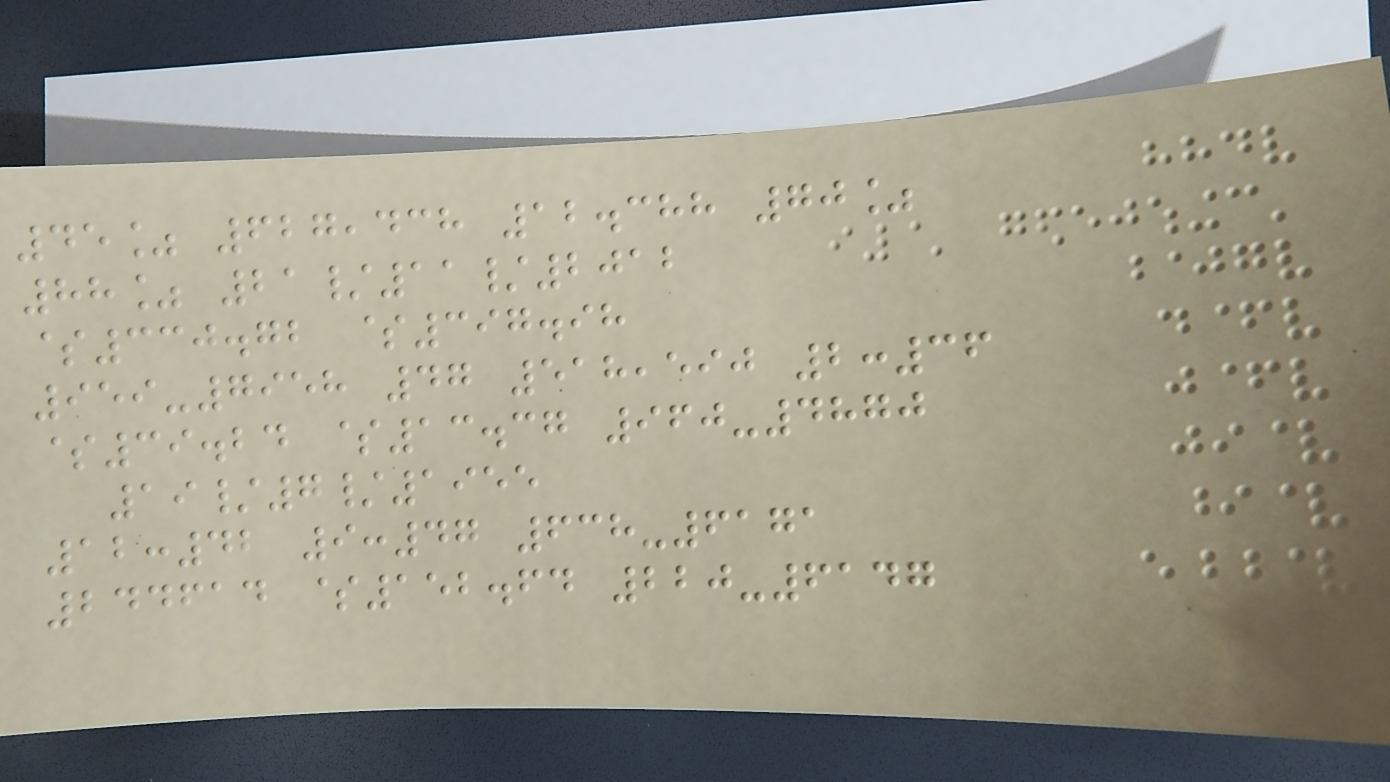45% 627,438 12.388 70%
88% 21/11/2012
$330.72 $397.98
959-7958 47 518,590 2:36
$39.24 $13.37 960-4870
19/7/1955
12:42 9:47 638-6171
244614 $152.64 220-6147
